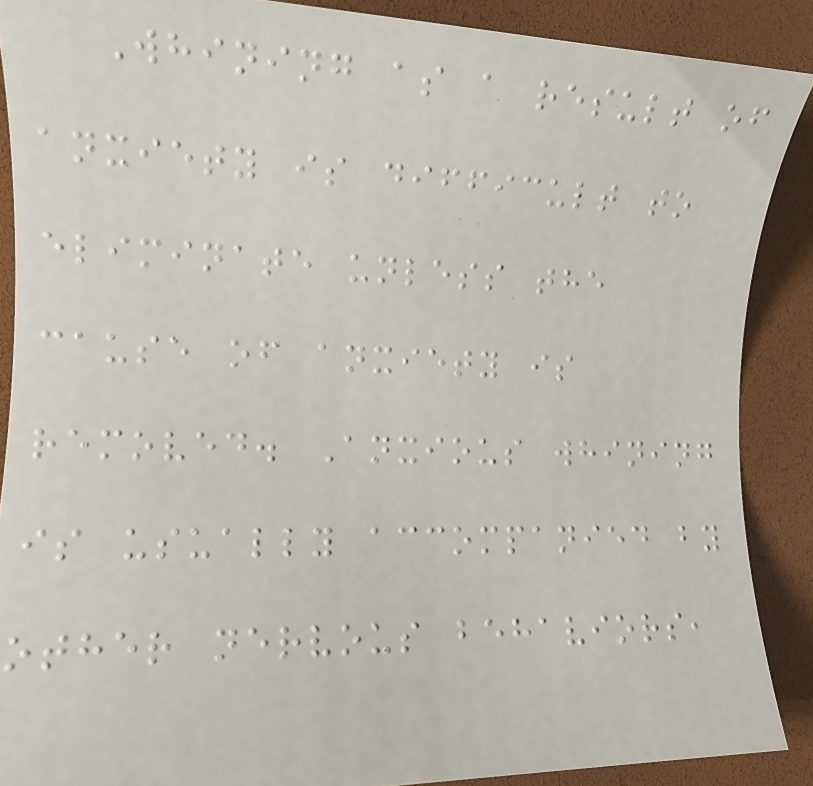Whining as a result of
anxiety is difficult to
eliminate unless the
cause of anxiety is
removed. Anxious whining
is usually accompanied by
other nervous behaviors,
